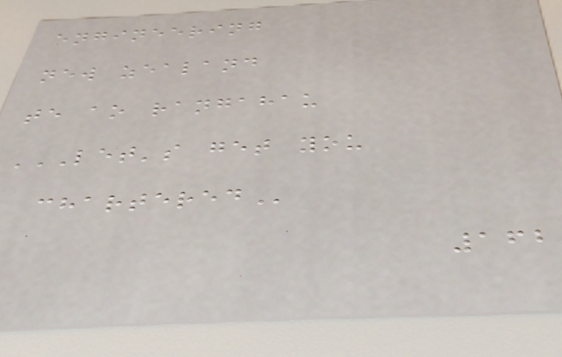engineering
new zealand
te ao rangahau
LET'S GET YOU
CHARTERED
162
